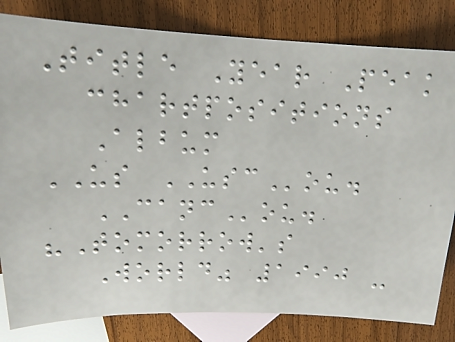Title Year Peak
chartpositions
Album
US USCou.
CANCou.
"Tomorrow's
World" 1990 -
